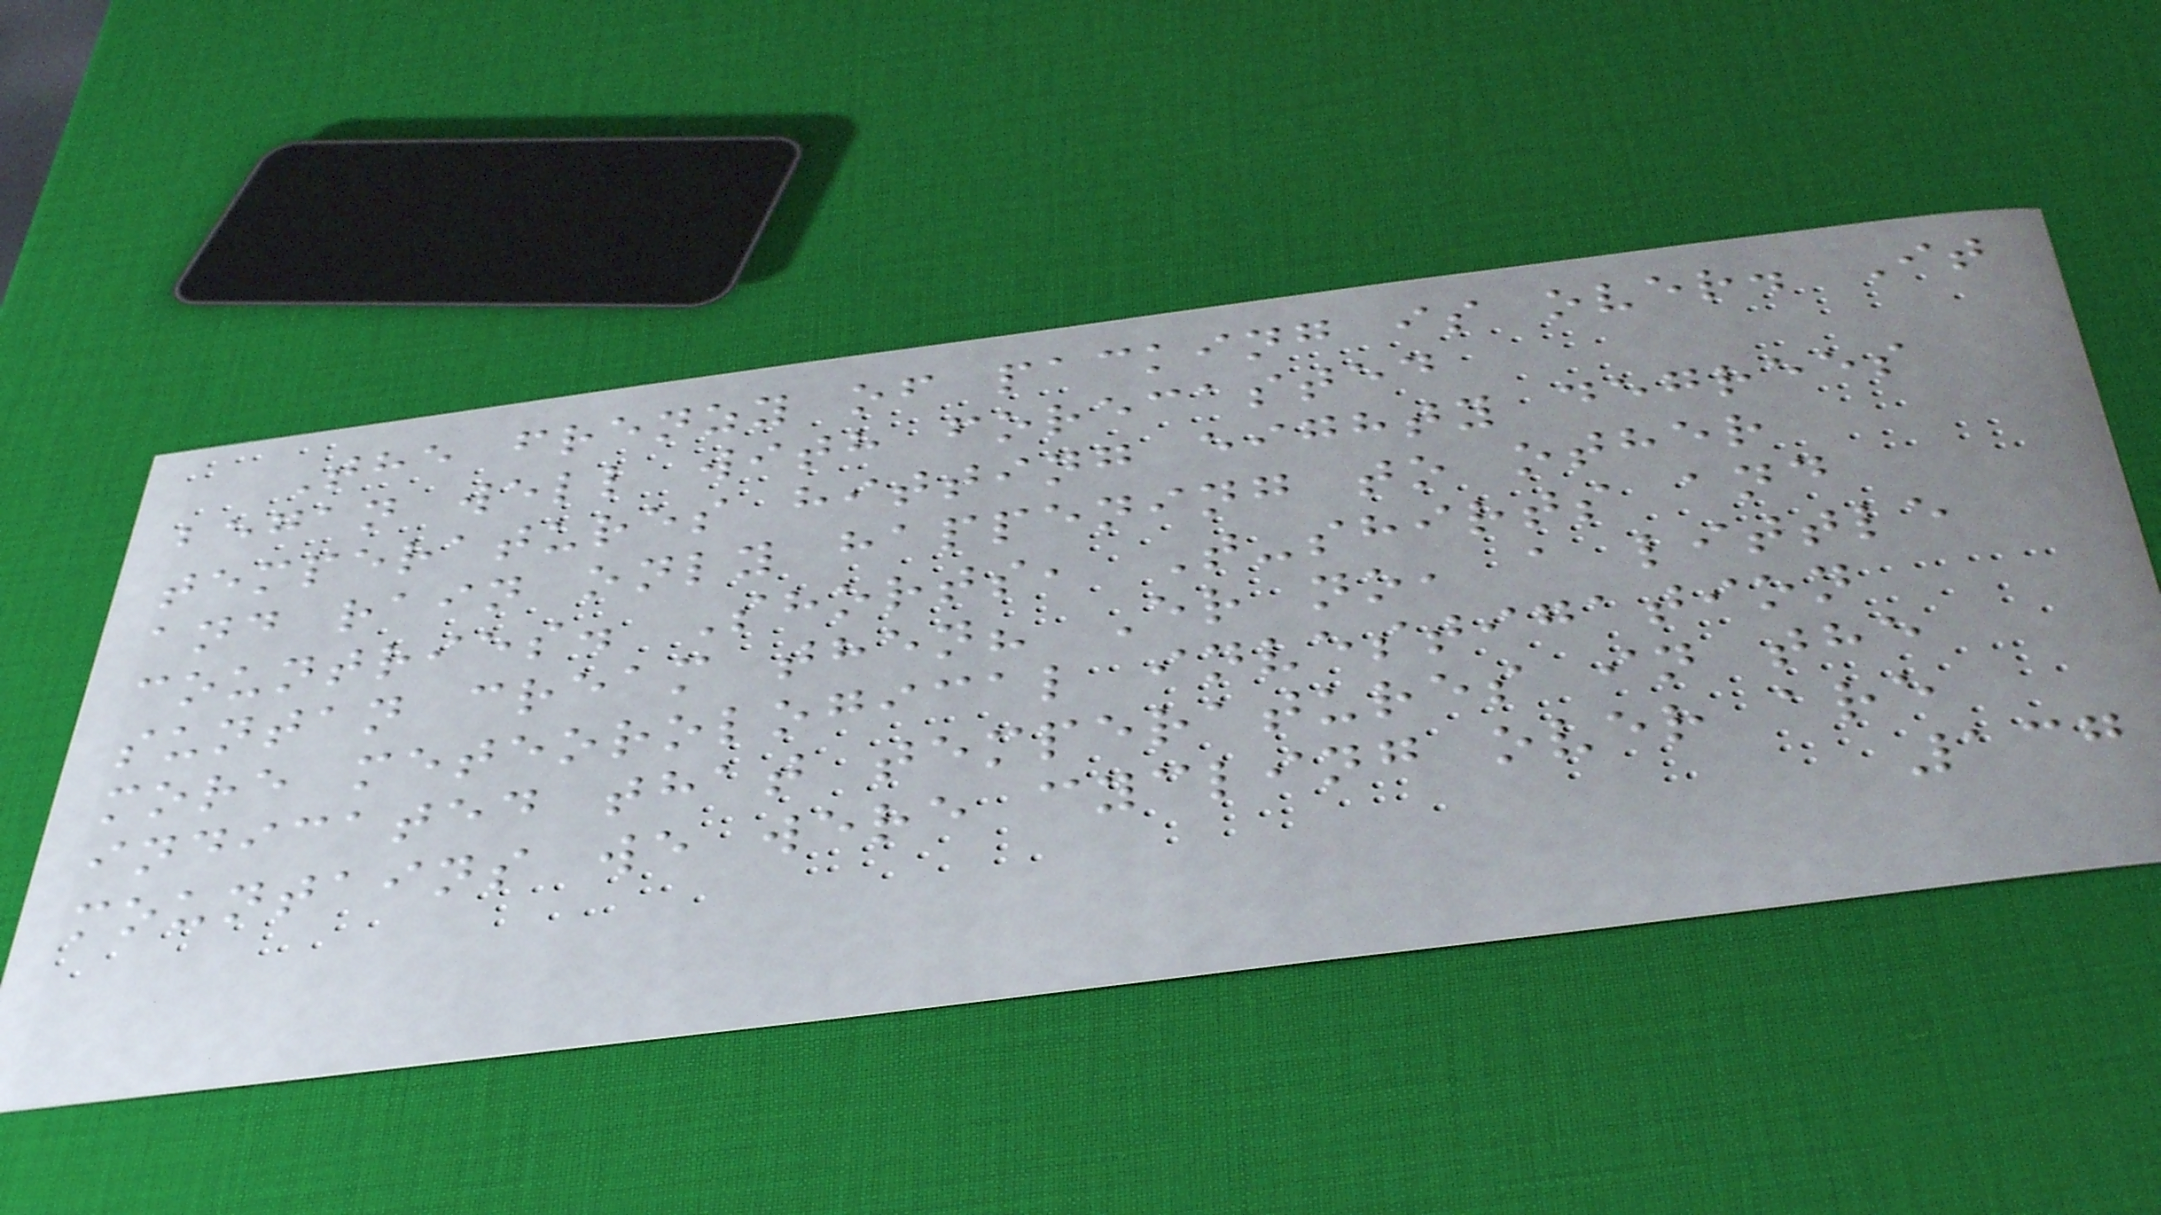The frenzy of packing is over. It
began well with forecasted
temperatures hitting eighty degrees
and rain only happening to other
countries. Shorts, T-shirts and
suntan cream then? Er no, a little
more meteorological investigation
indicated that temperatures in the
mountains we were cycling over are
137
